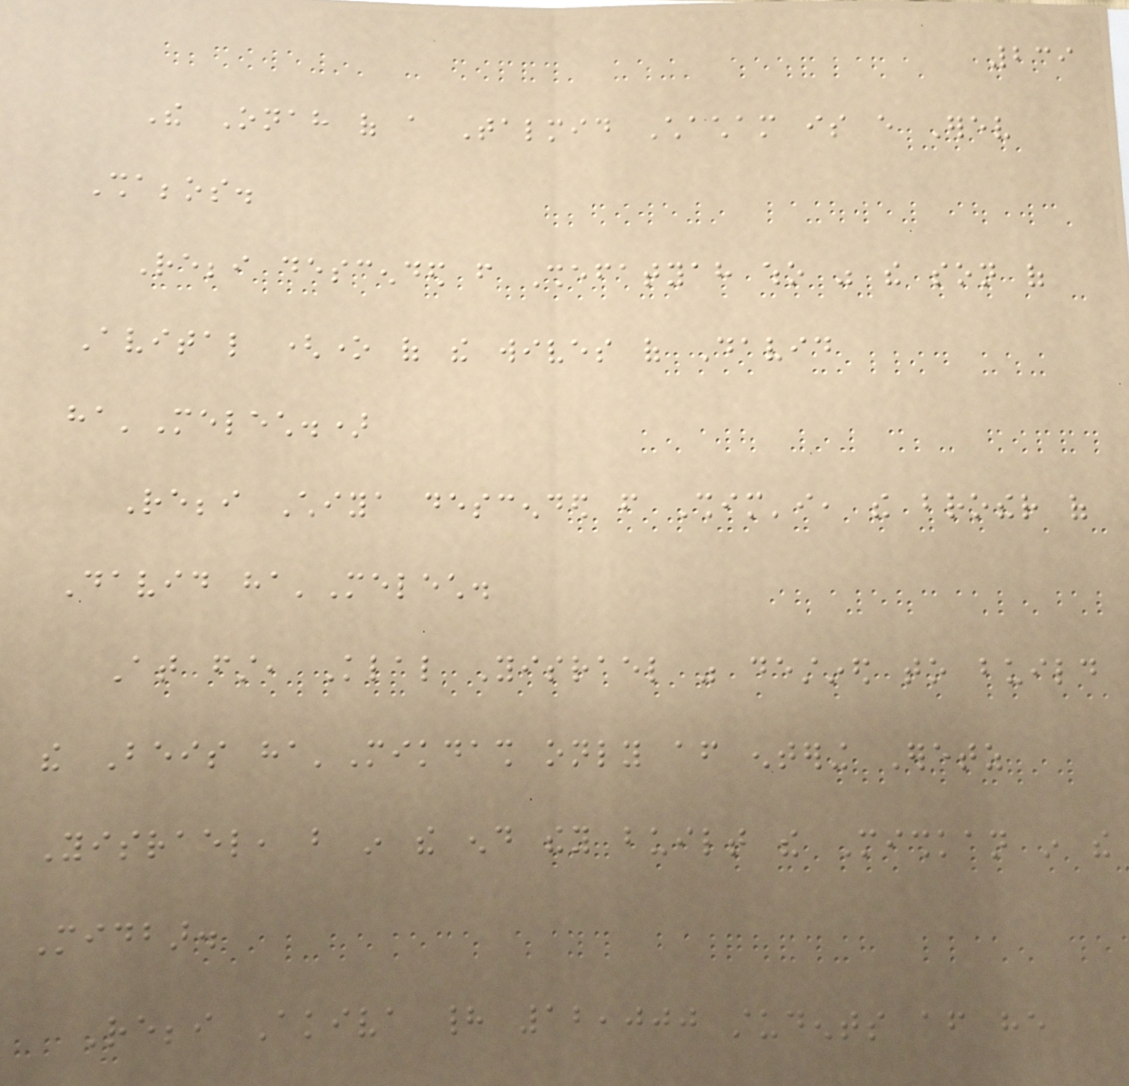239
The Onah of a Talmid Chacham is every Erev
Shabbos.
Rebbi descended from Shefatyah who was the son of
Avital (one of the wives of David
ha'Melech.)
Rebbi Chiya descended from Shim'i, the brother of
David ha'Melech.
At first, Klal Yisrael was destined to build
the Beis ha'Mikdash only after entering Eretz
Yisrael, but in the end they built the Mishkan in the
Midbar.
Rebbi Akiva had 12,000 students after he
